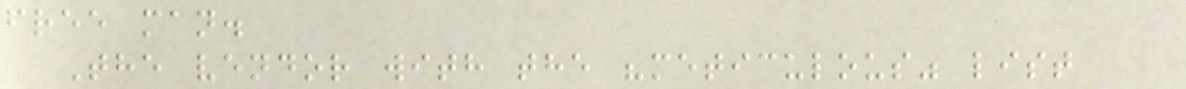free man.
The vendor with the "meticulous" list
